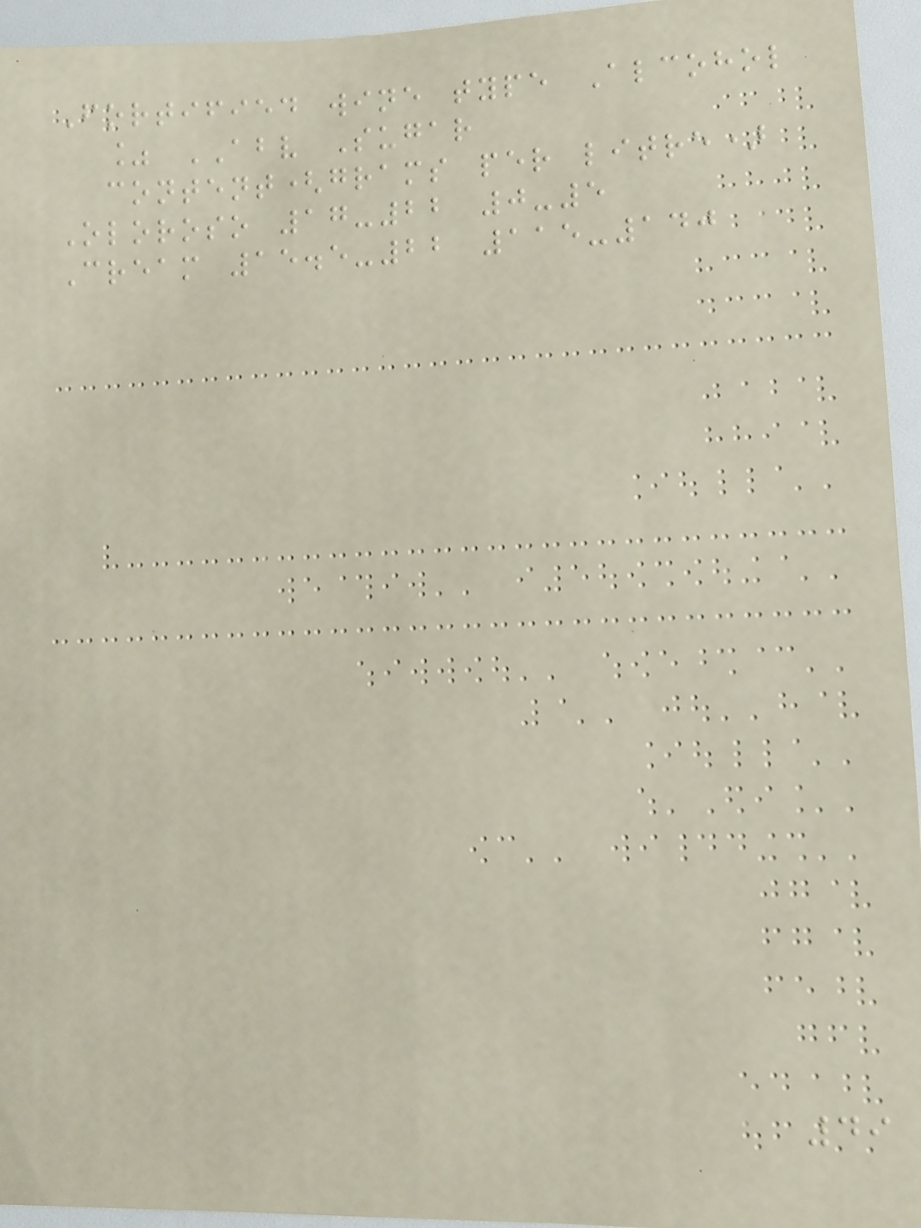Fortified wine type Alcohol
% ABV Sugar
content(grams per litre)
Oloroso 17-22 0-5
Cream 15.5-22 115-140
49
